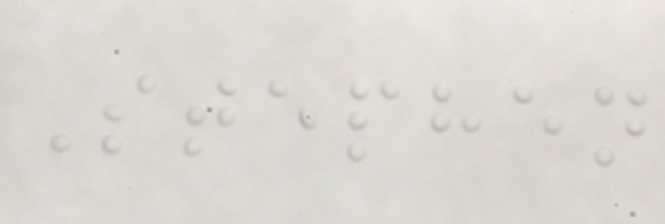Stephen
